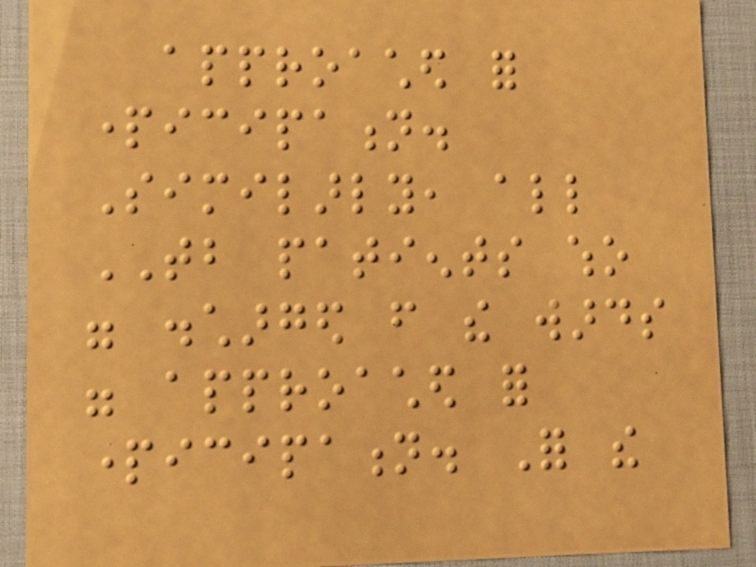approached for
participation.
Similarly, all
TB patients who
were discharged from the wards
were approached for
participation. For the
